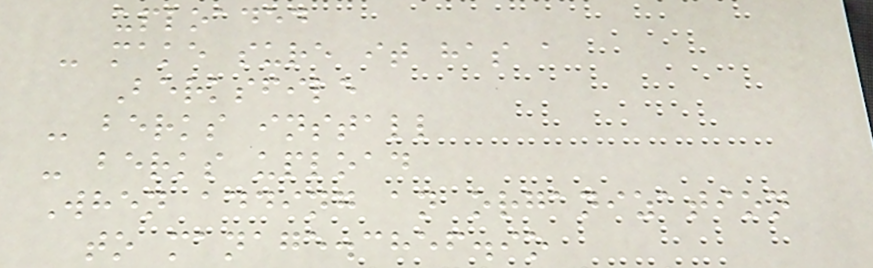uploaded
- make sure it has a
Berksfile
- berks install
- berks upload
When adding an organization
to manage.chef.io
